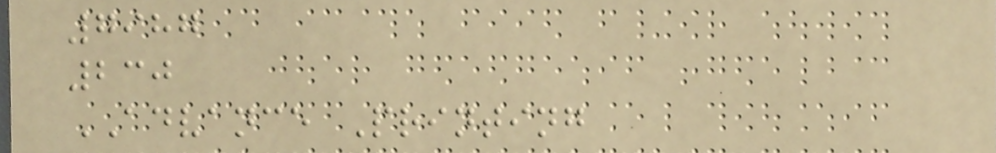7987
230
ADVANCE Printing
